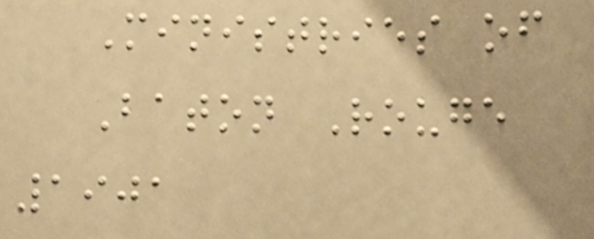Ministries of
Baton Rouge
1901
